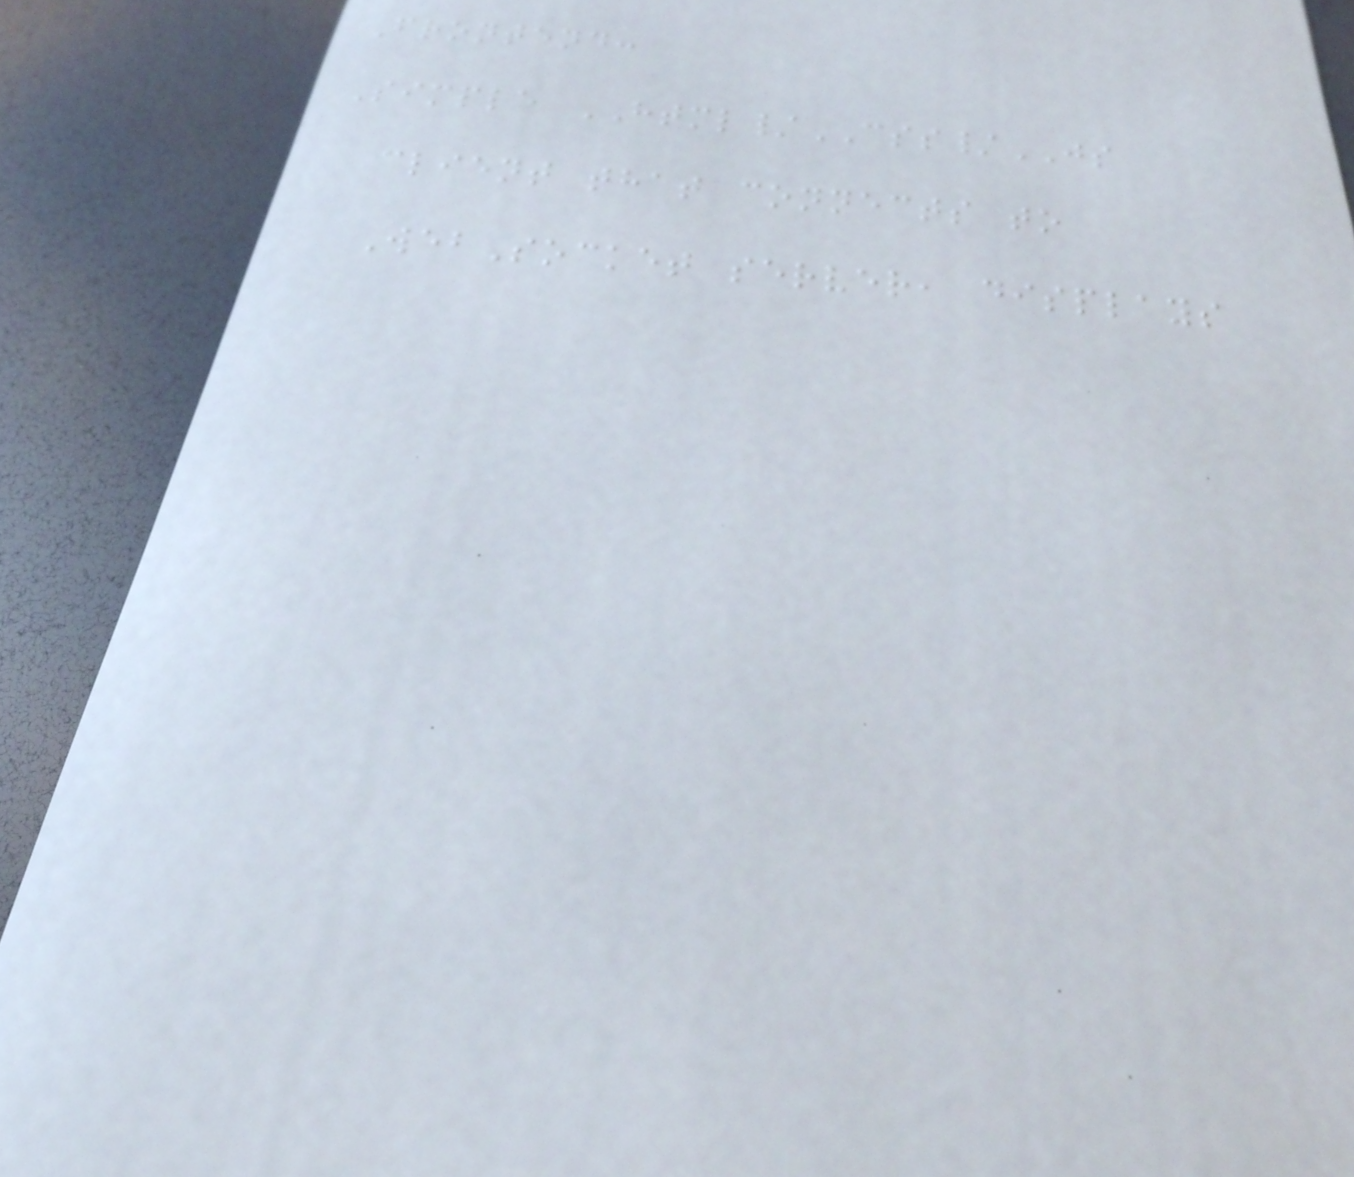Frontend:
Simple HTML/CSS/JS
client that connects to
WebSocket server, displays
